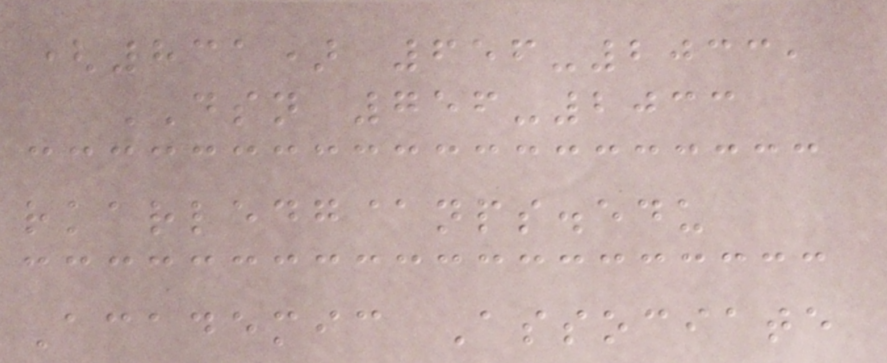(831) 656-2033,
DSN 756-2033
rkarledg@nps.edu
Academic Associate
